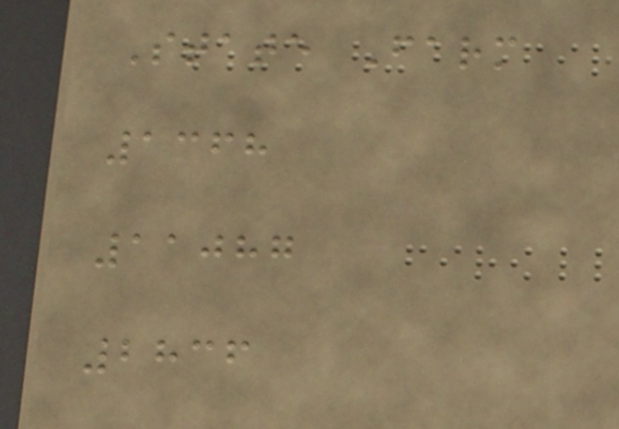State Farm
1368
11087
2836
